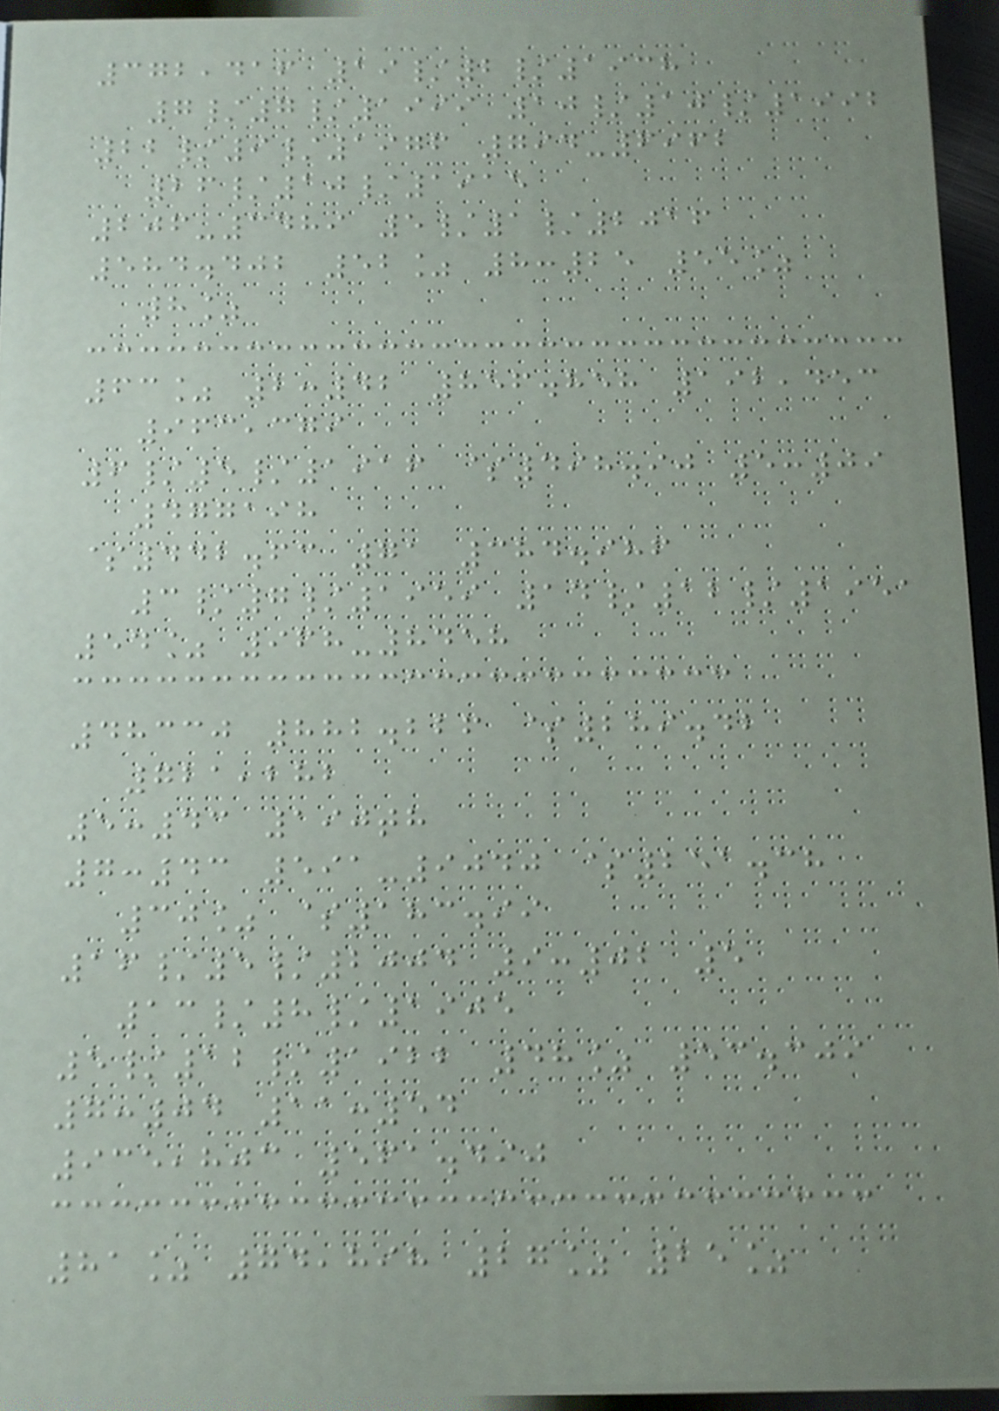372,416 19/2/1938
7/7/1999 10/10/1992
22/9/1976 794-6962
26/10/1915
206-3489 5/1/2016
584.402 52% 8:25 55%
8%
63% 2:42 856.858 192,453
963,379
6/5/1916 $498.90 5:09
477198
$442.63 71 384.986
3/7/1959 14/12/1951
54% 968-8458
48330 882.226 $289.42
721,282
5:43 190th
7:43 591-9040 $251.38
30% $183.99
16/5/2004 9:02 5
13/8/1905
5/12/1922 48% 53.309
7:04 11:54
935,803 561.490
81% 74,898 27% 25%
